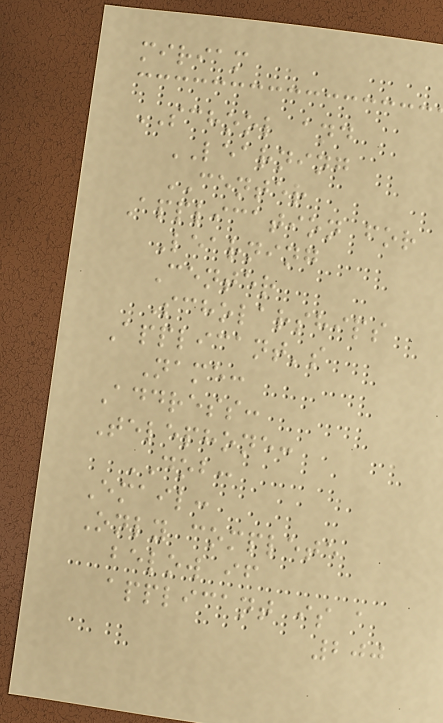miriam
SCHOOL and
LEARNING
CENTER
Application for
Learning
Center
Scholarships
Applicant's
Name:
Address:
Telephone:
DOB:
Email:
Only complete
below if
applicant is a
200
